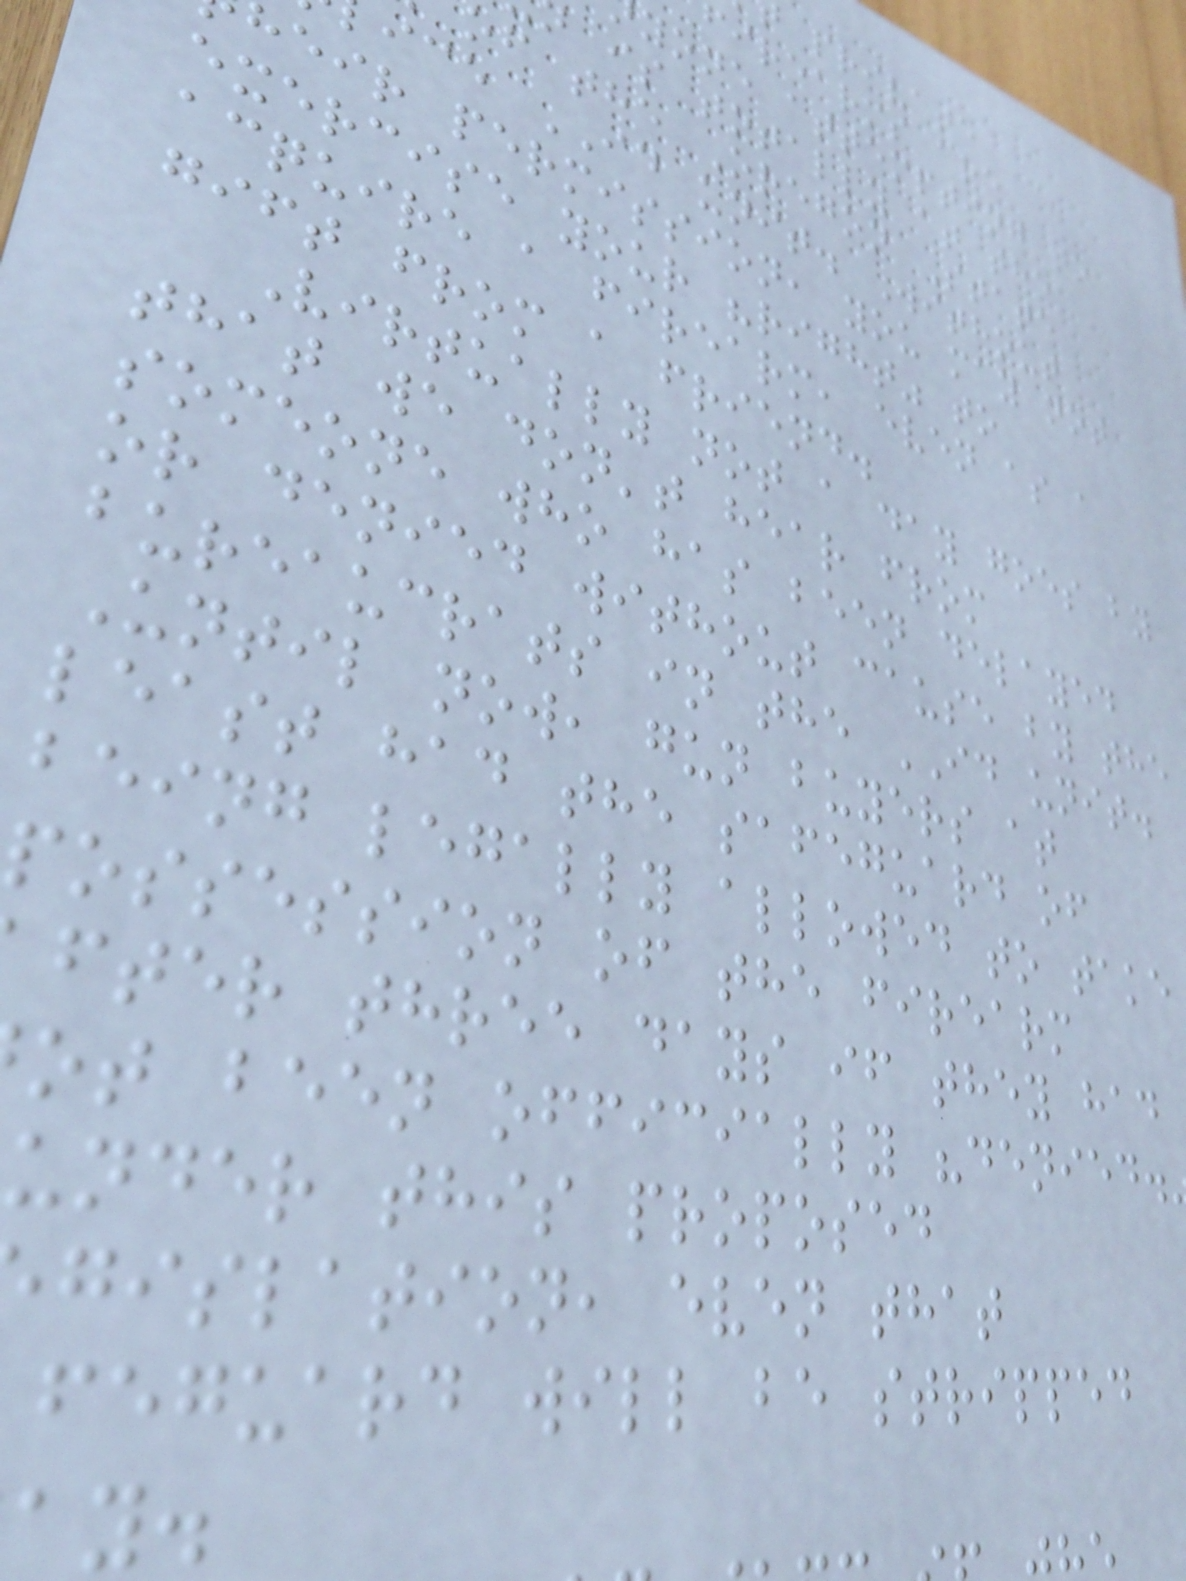private
firearms are
yone attempting to
is totally at the
of the Oregon State
ice ID unit. Without
eir permission, you may not
exercise your "right" to
acquire a firearm, even as a
gift from a friend.
Virtually not a day goes by
that we don't hear from
someone who has been delayed
or denied without cause by the
bureaucrats in the ID unit.
Until now, gun buyers at
least had the safeguard of
being legally allowed to take
possession of the firearm
fter three days if they had
ot been officially "denied.
under this proposed
gislation, even that
feguard will be stripped
